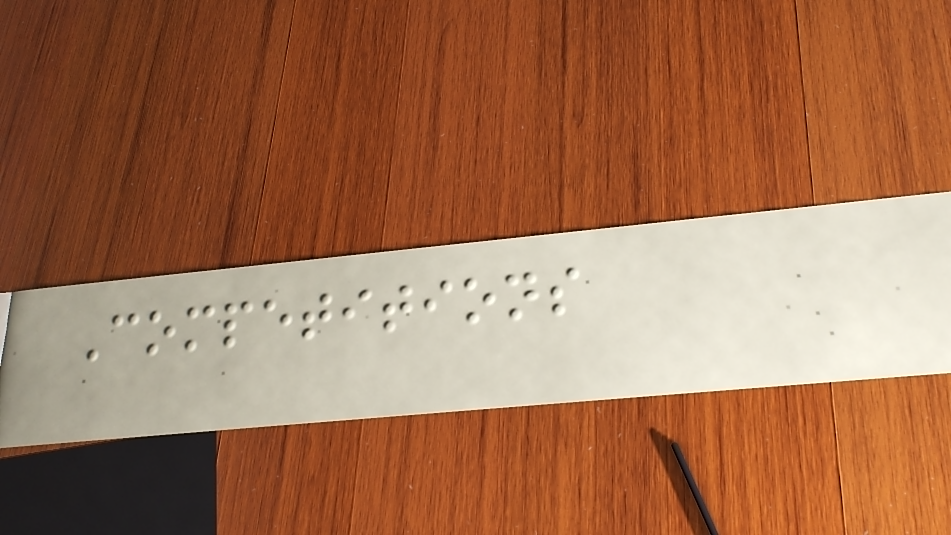Competitions
